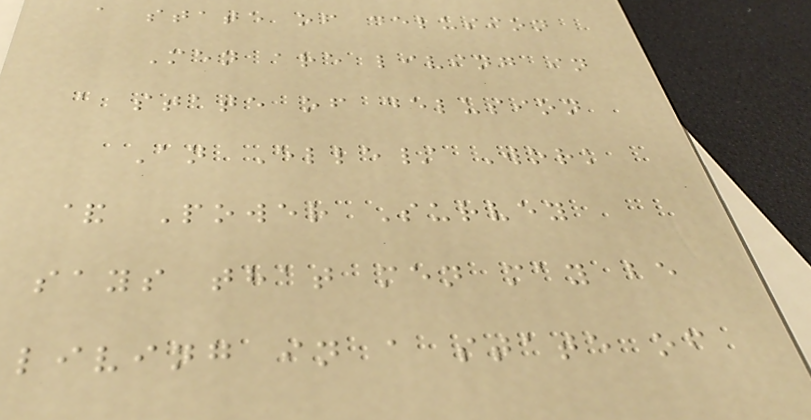a state of delusion
Men are living in
a state of delusion
An Elle/ Work
& Power Survey
says that men may be
living in a state of
